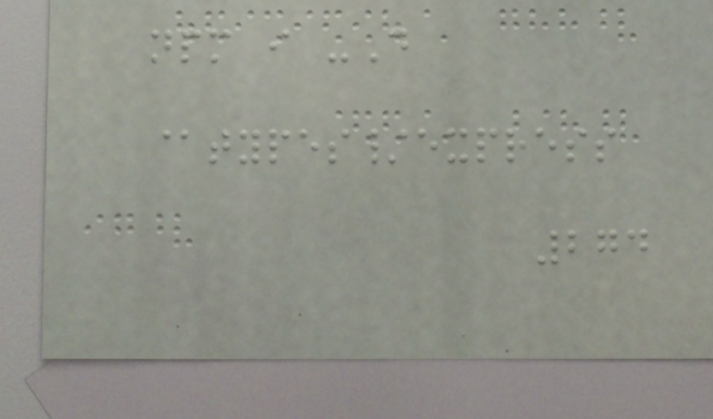npm i -D
@types/express
274
